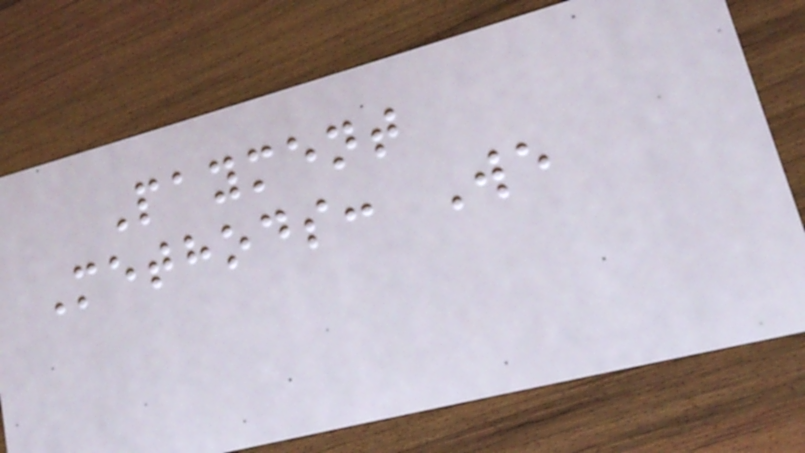Payment
Methods: We
